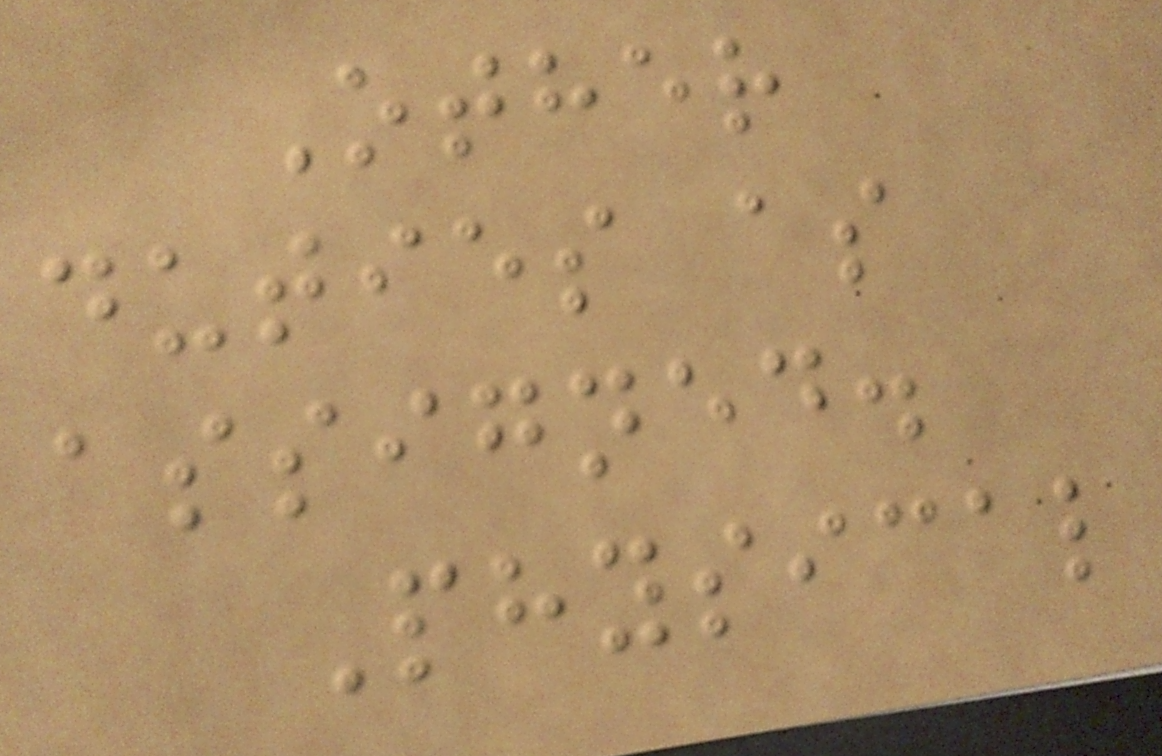Other
duties as
assigned.
Physical
